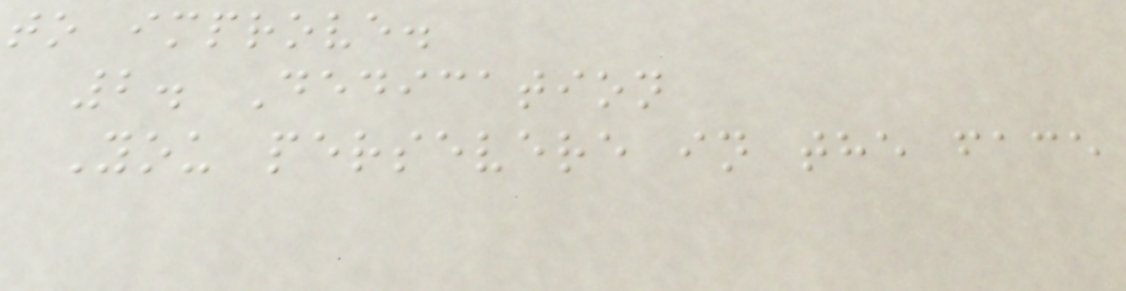to improve.
2. Dedication
You persevere in the face
